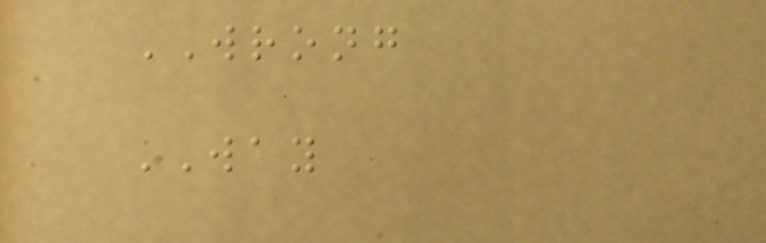WRONG
WAY
